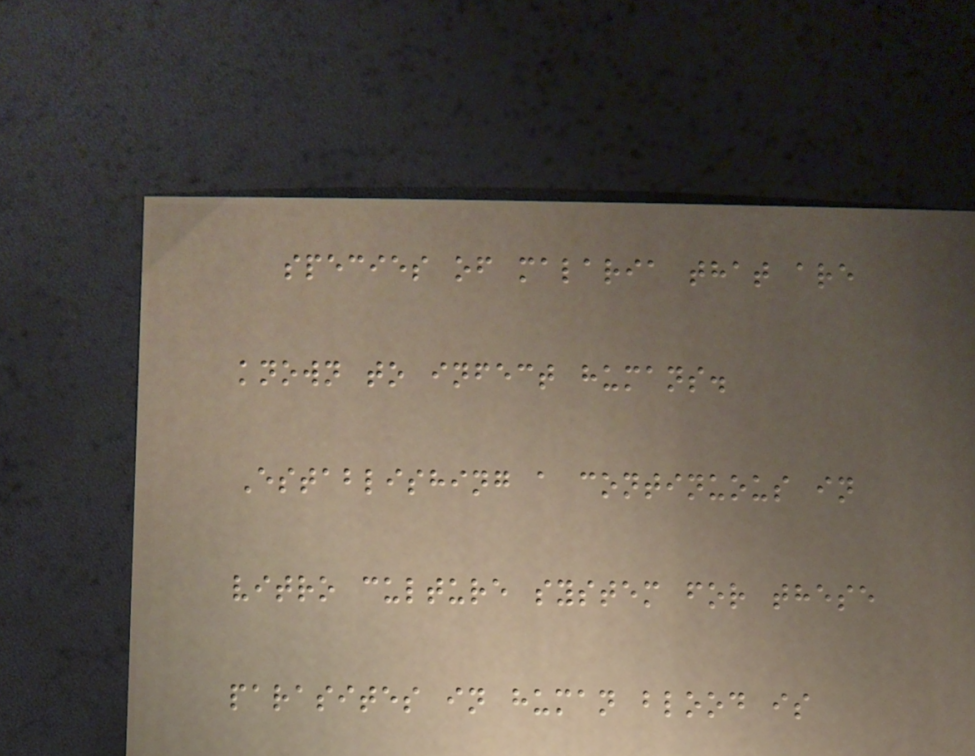species of malaria that are
known to infect humans.
Establishing a continuous in
vitro culture system for these
parasites in human blood is
